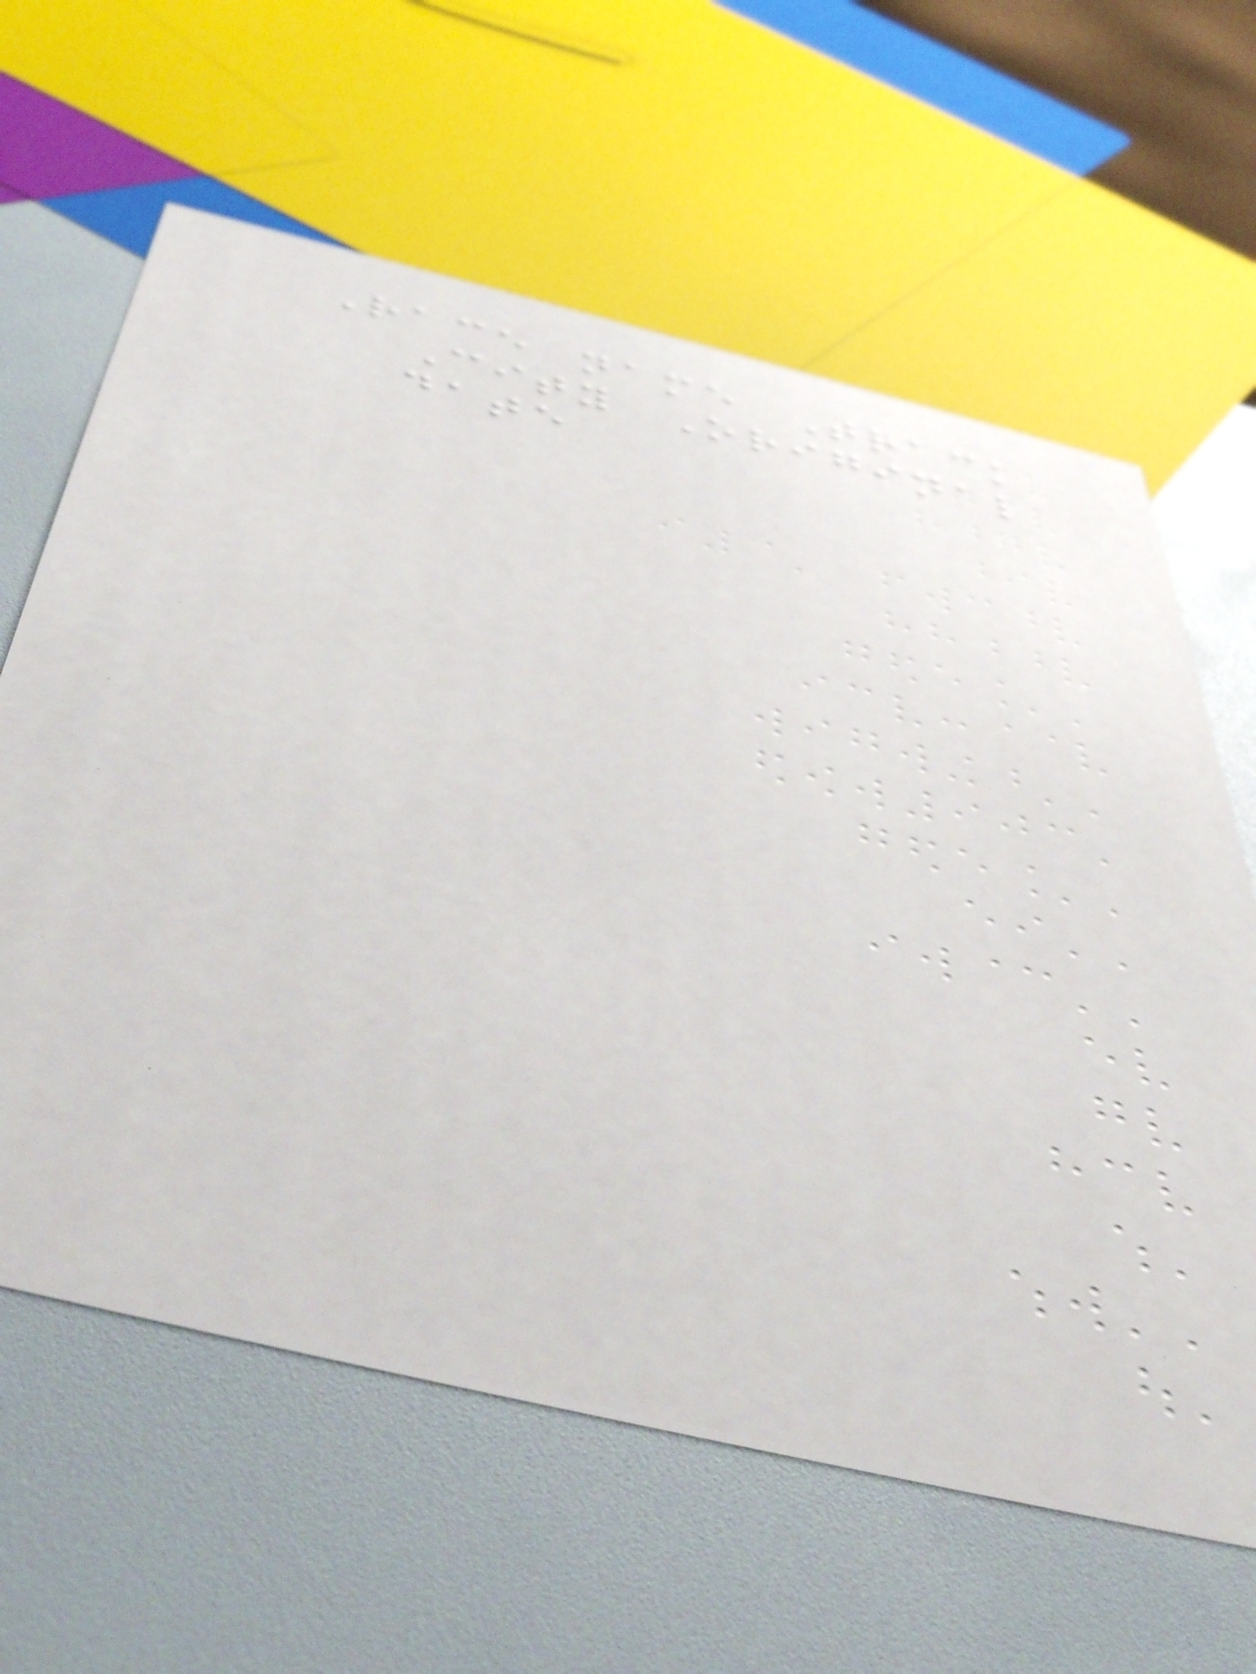Race name Track
City Original
date
